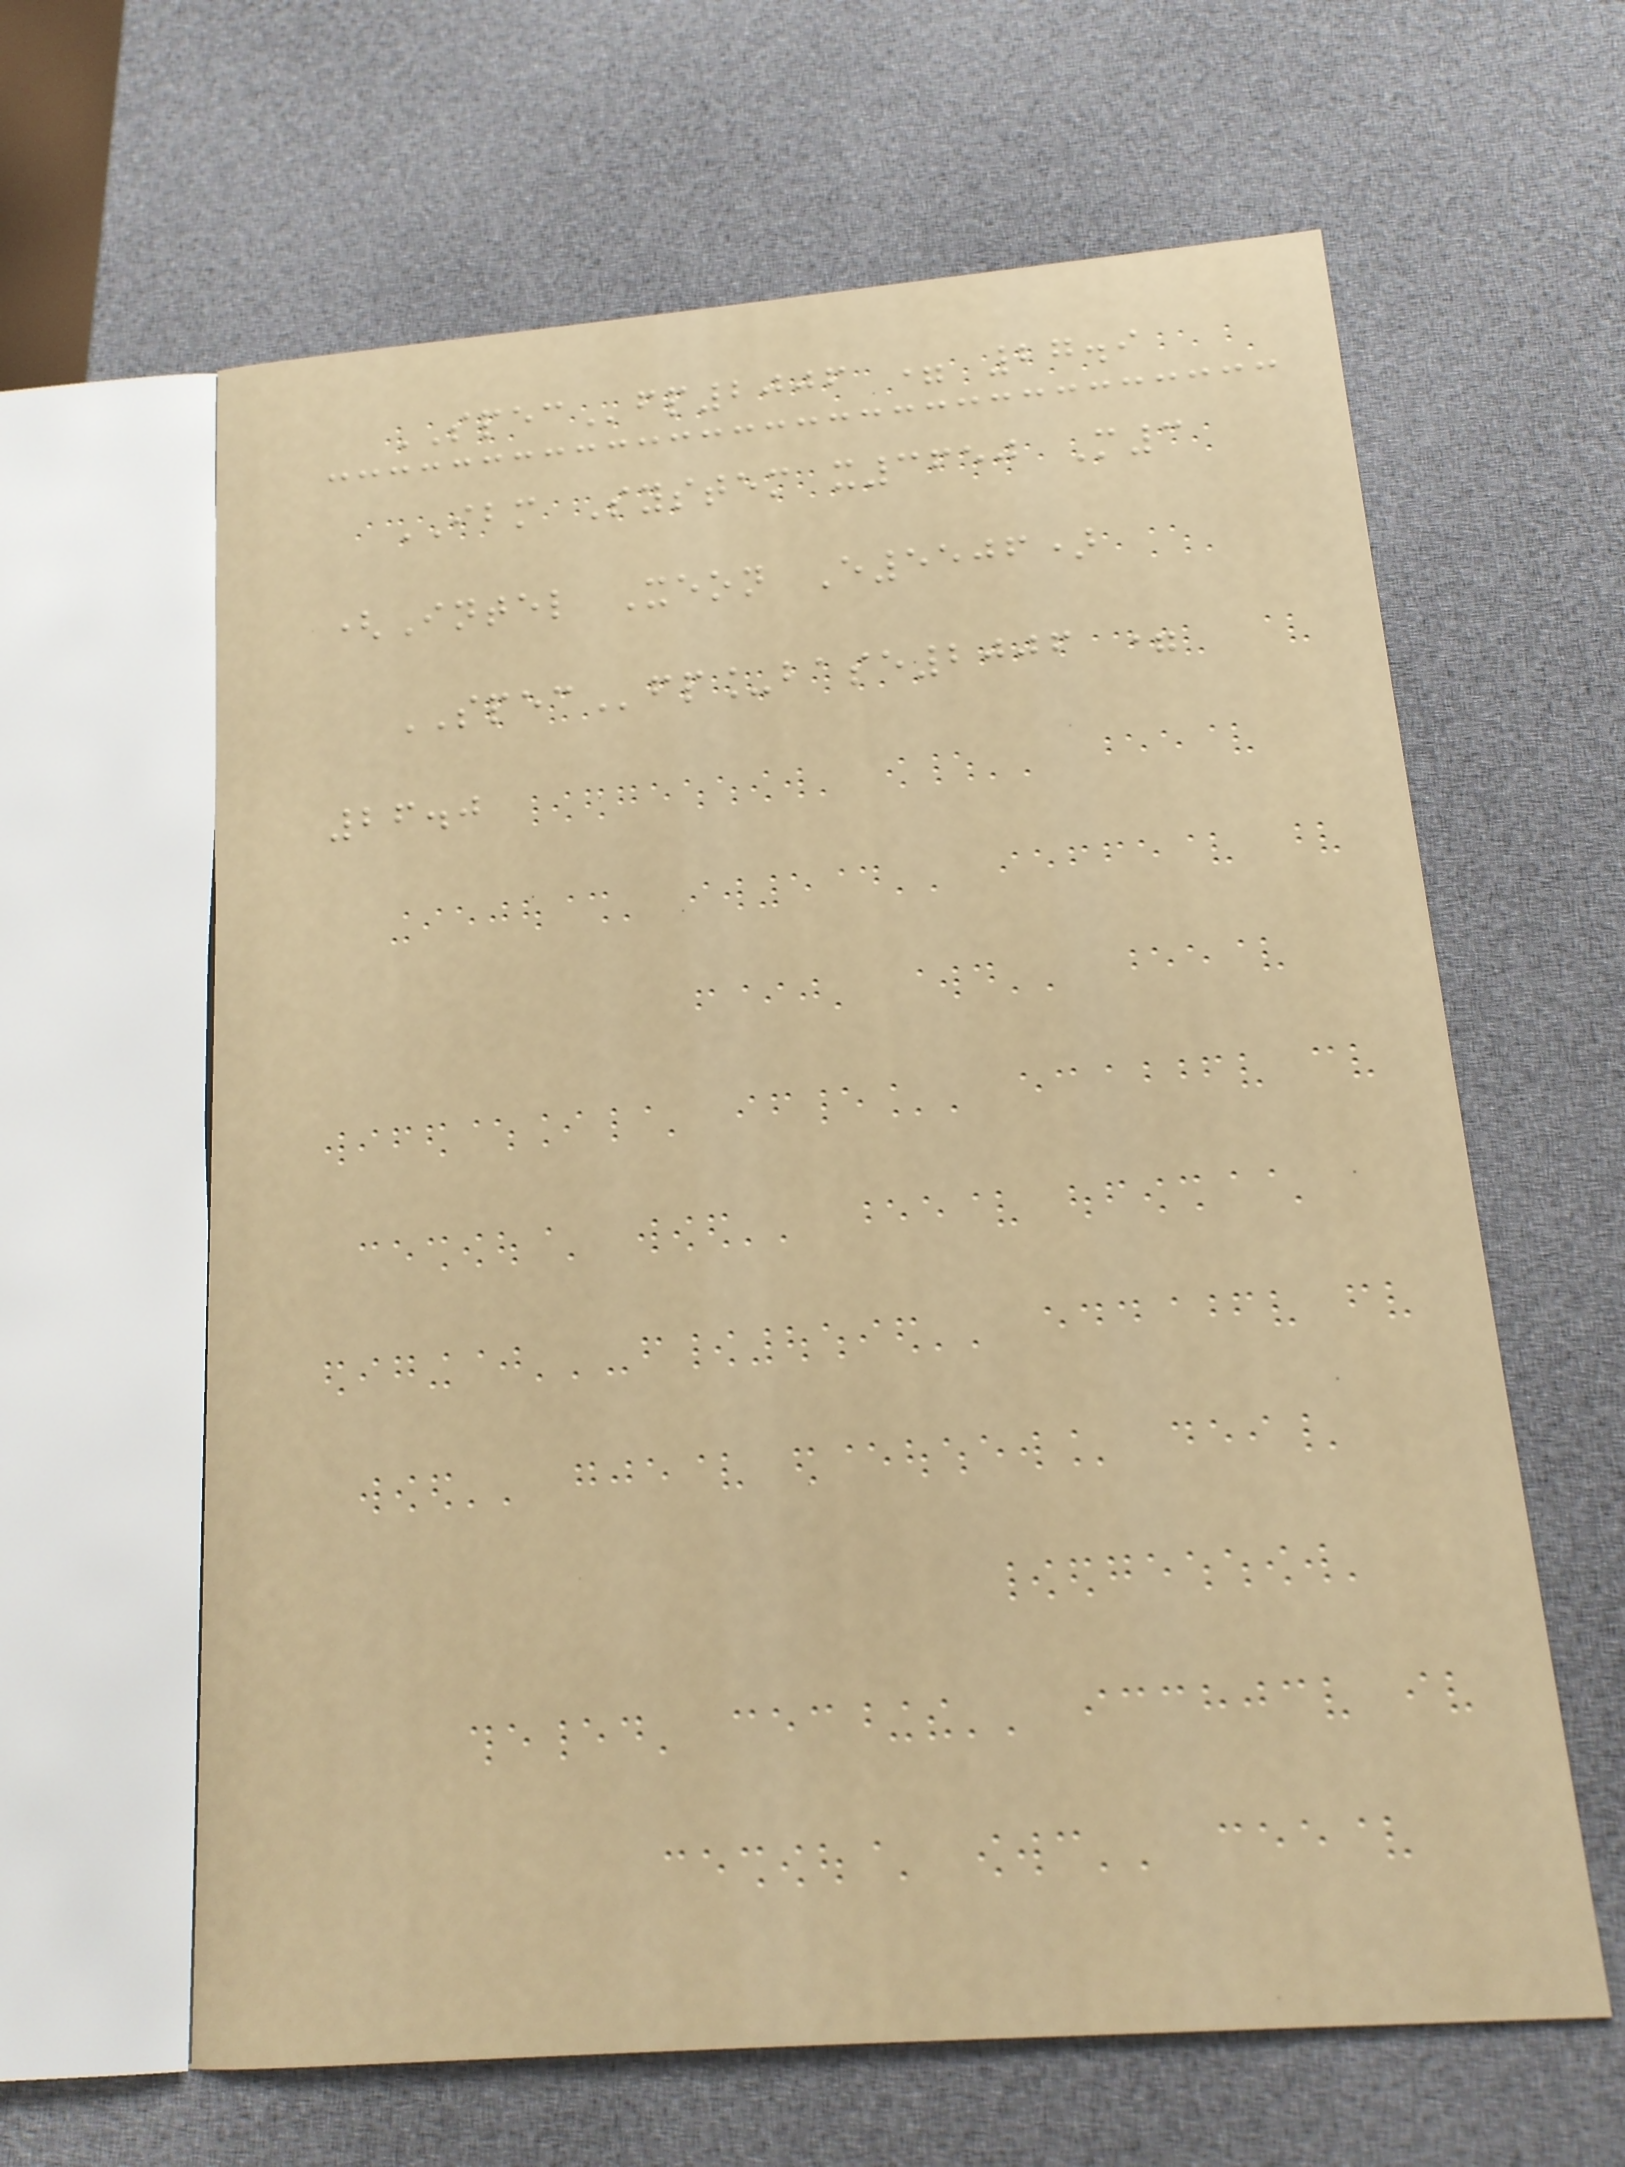SPECfp2006 = 27.9
IBM System x3650 M3
(Intel Xeon E5506)
SPECfp_base2006 =
26.0
